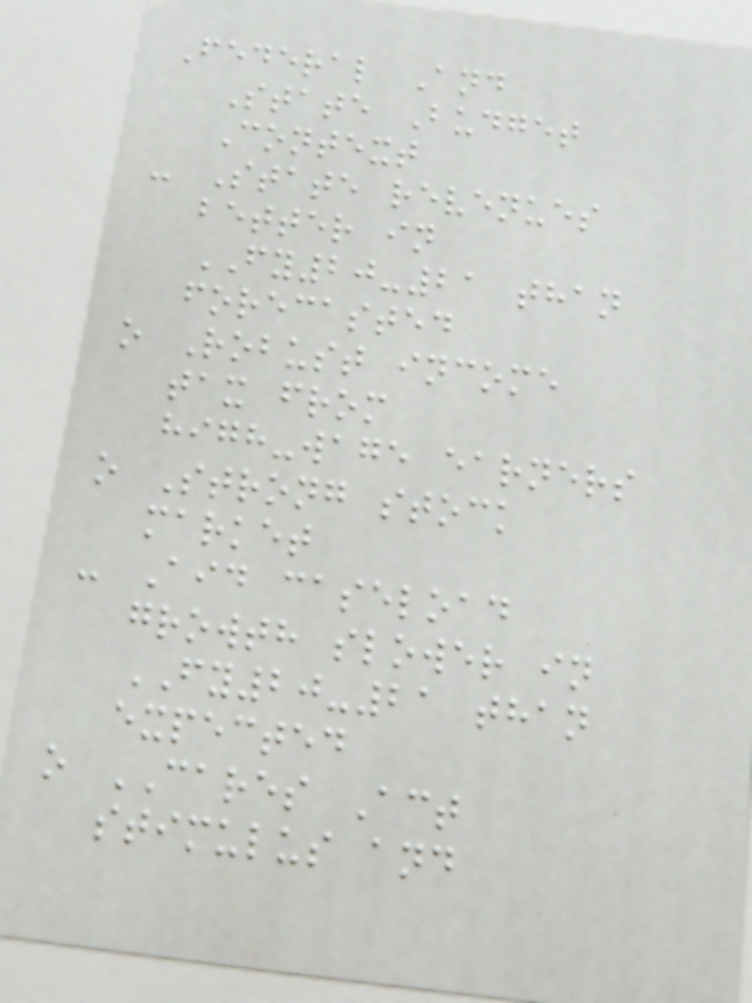Federal And
State Budget
Context
- State revenues
better in
FY20-21 than
forecasted
o Robust income
tax from
high-wage earners
o Strong stock
market
- Aid caseload
growth slower in
FY20-21 than
expected
o CARES Act
stimulus and
